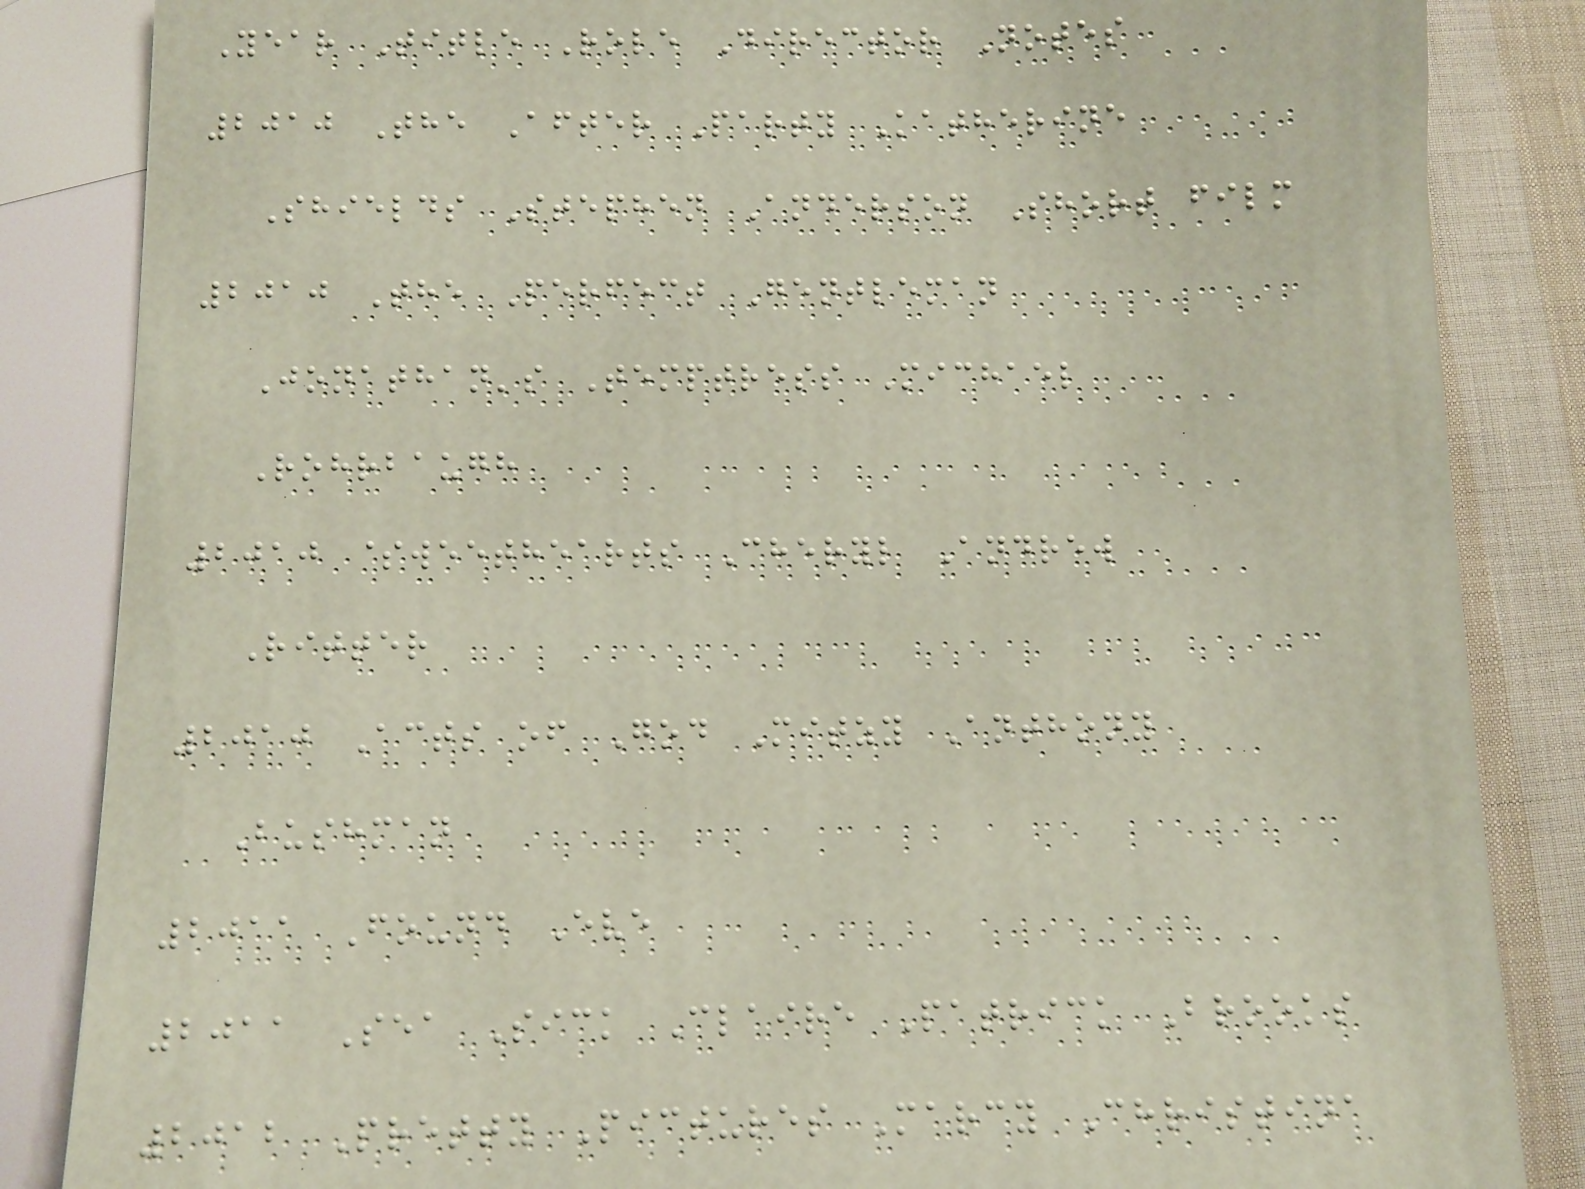Year Title Role Director Notes
2010 The After Party Katherine
Shields Stephen Anderson Short film
2010 The Perfect Gentleman
Jonathan's Temptress Michael
Rohrbaugh
2010 $weethearts Cheryl Andrew
Ritter
2010 Acts of God Mitzy Anthony
Bushman
2011 Found Eve
2011 Sea Sick Claire Patrick Brooks
2012 Pretty Pictures Marcy Christina
